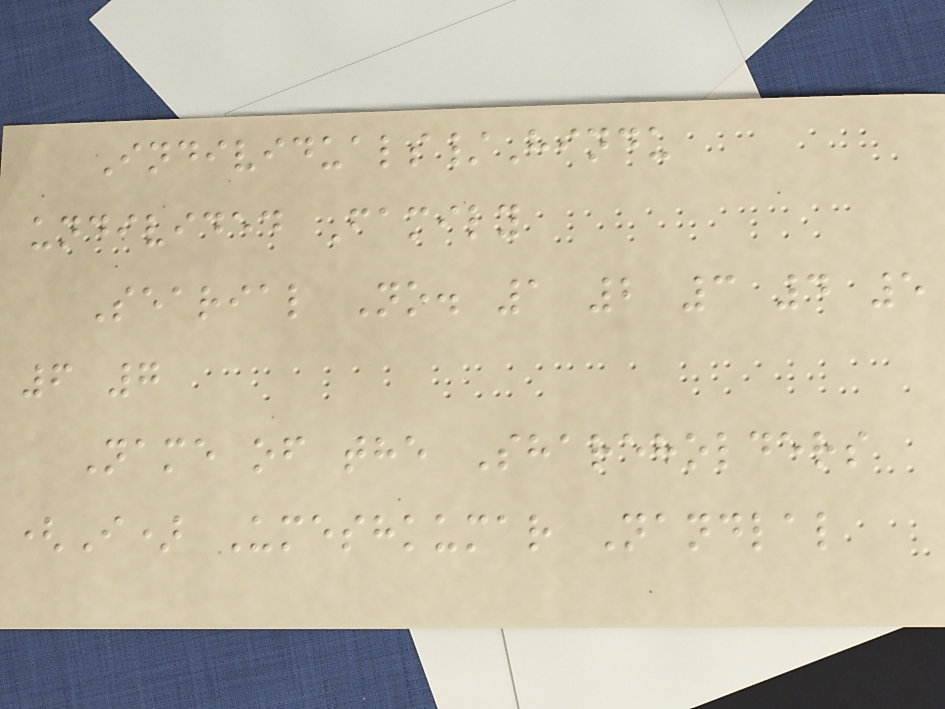Individuals/Hindu
undivided Family
Searial No. 1 2 3 4 5
6 7
Name of the Shareholders
(I) Umeshkumar Nandlal
